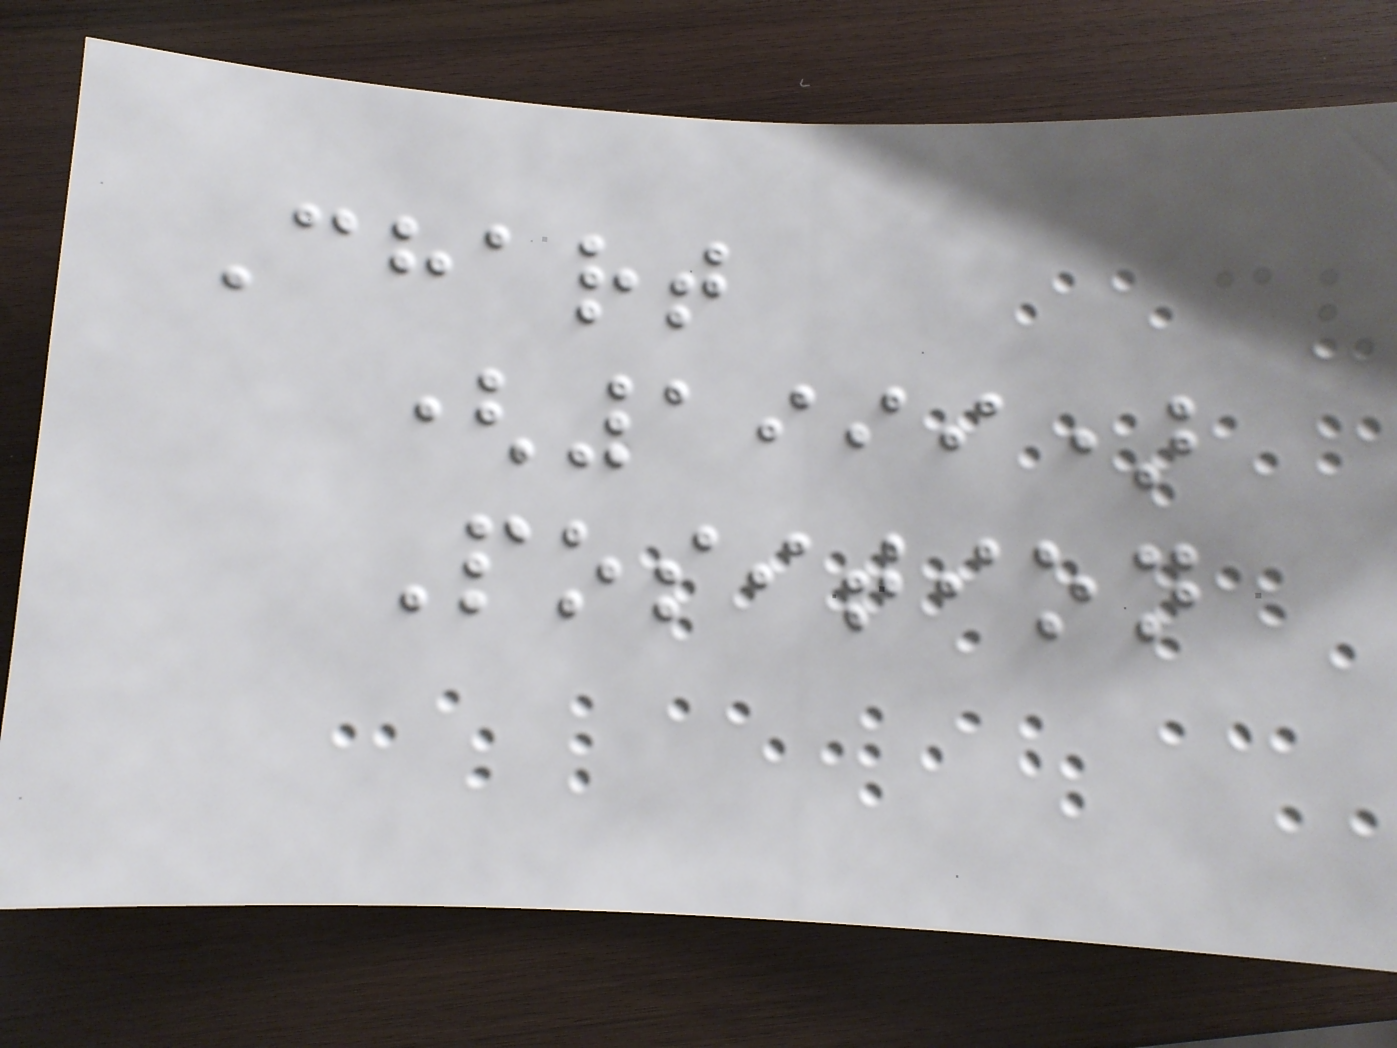Chart
(1999)
Position
